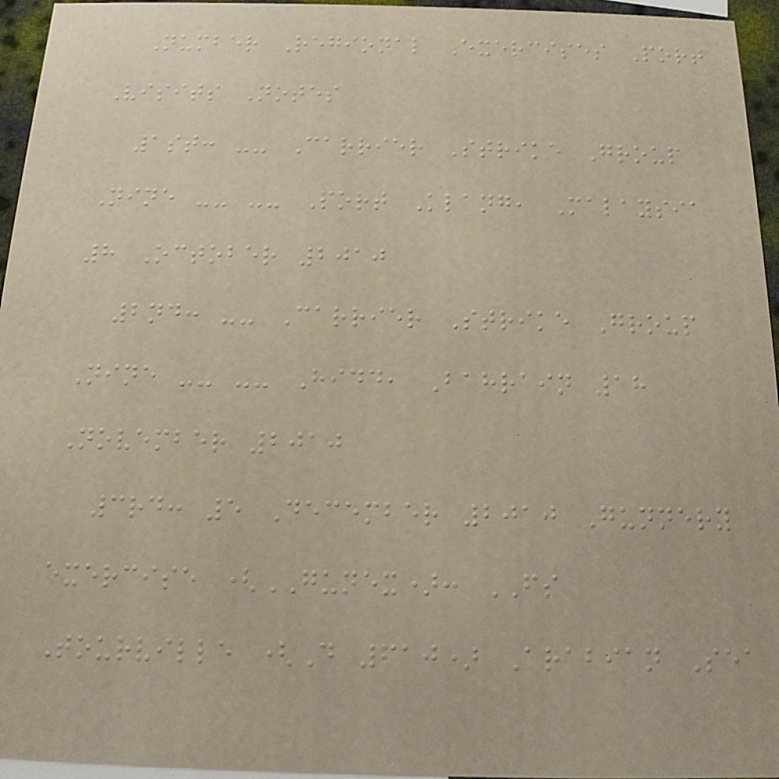Number Regional Exercises Port
Visits Notes
1st: -- Carrier Strike Group
Nine -- -- Port Klang, Malaysia
8 October 2010
2nd: -- Carrier Strike Group
Nine -- -- Hidd, Bahrain 18
November 2010
3rd: 5 December 2010 Gunnery
exercise (GUNEX): FS
Tourville (D 610) Arabian Sea
